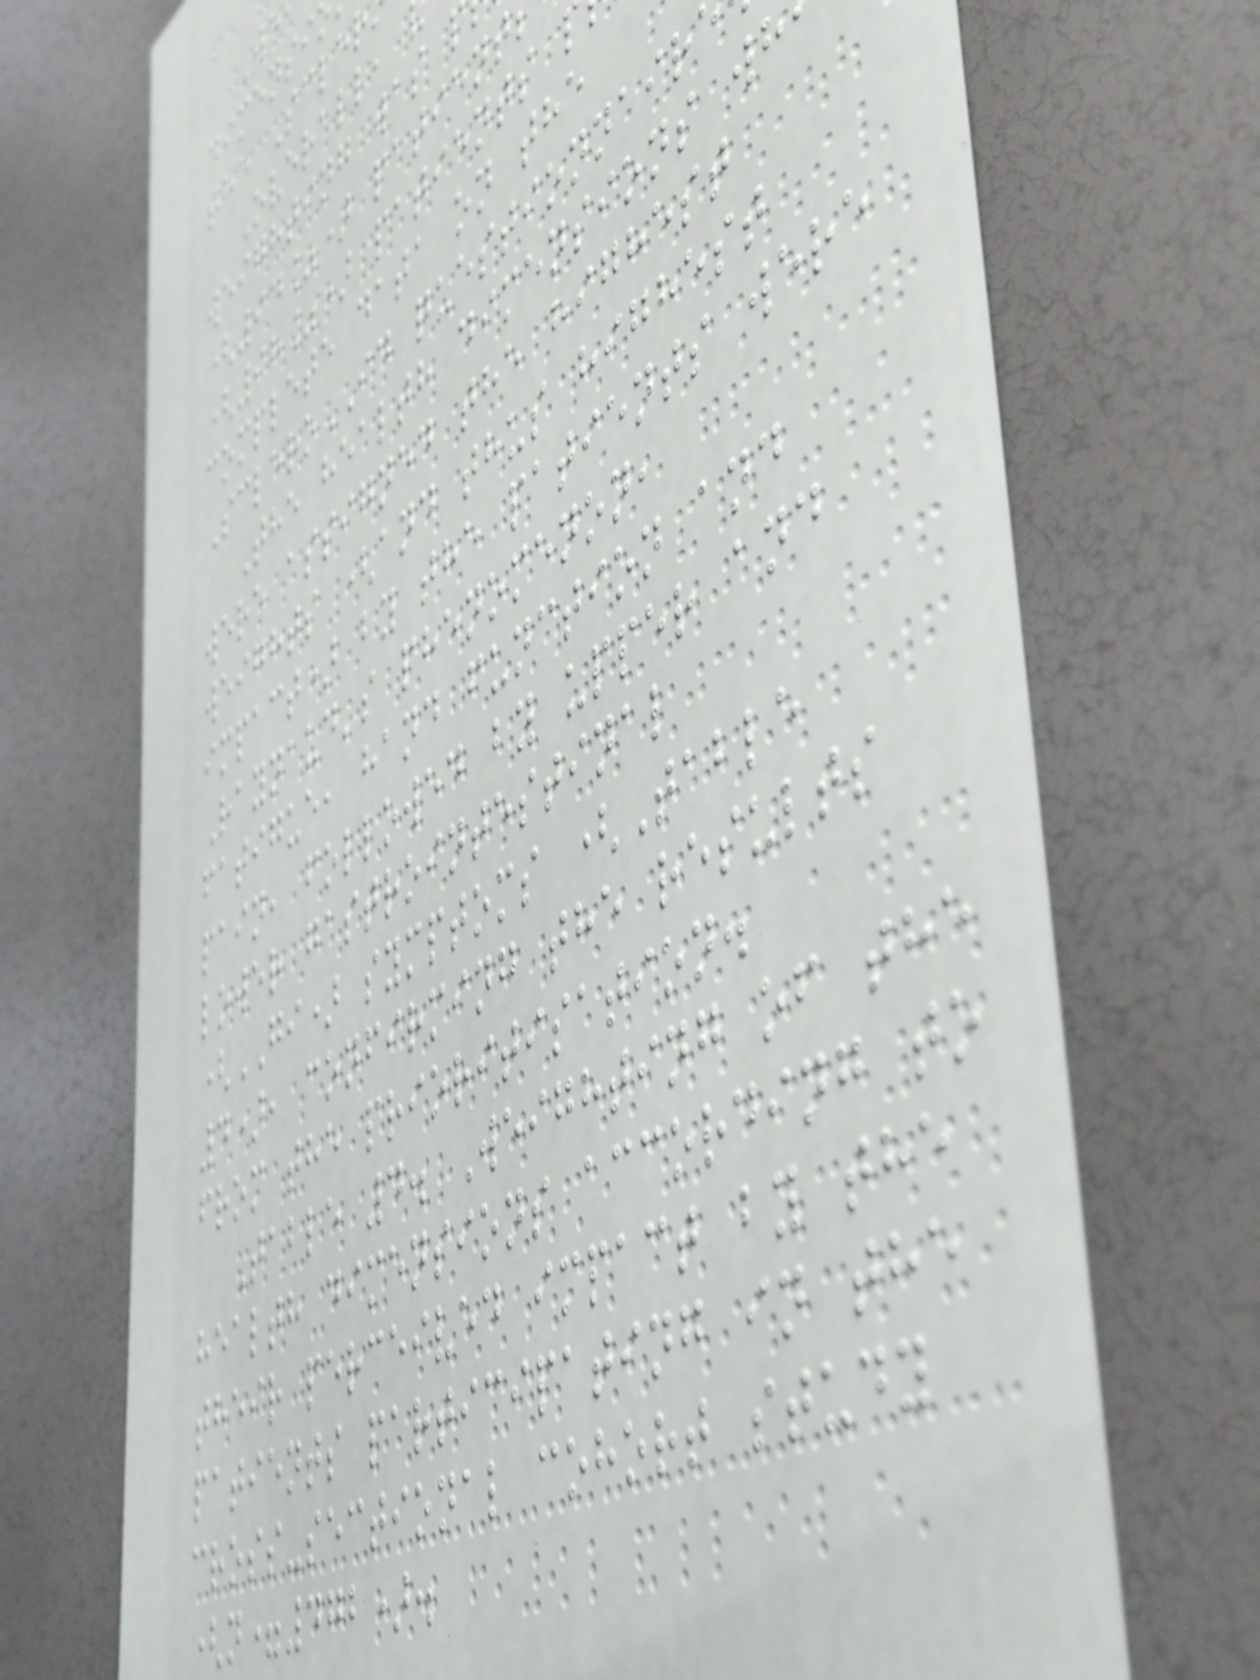the Scler
Overall,
weighting was
(94%) patient
(98%) patients
complete data on the
ScleroID questionnair
The health dimensions wh
were assigned the highest
weights (and thus highest
impact) by the patients were
Raynaud's phenomenon,
fatigue, hand function and
pain, followed by upper and
lower gastrointestinal
(GI) symptoms (Table
4), confirming the results
from the prioritisation.
Table 4. Weighting of the
health dimensions according to
their perceived impact by the
patients participating in the
cross-sectional cohort study
(n=472).
